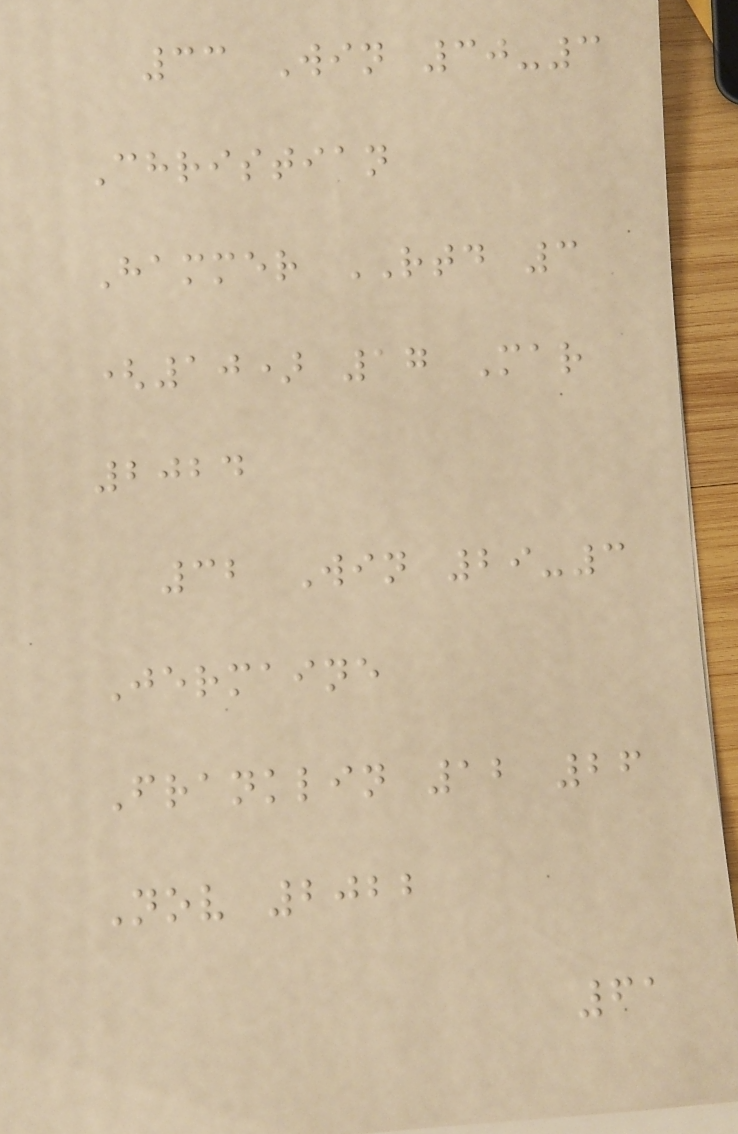33 Win 30-3
Christian
Hammer RTD 3
(10) 17 Mar
2024
32 Win 29-3
Jermaine
Franklin 12 26
Nov 2022
61
